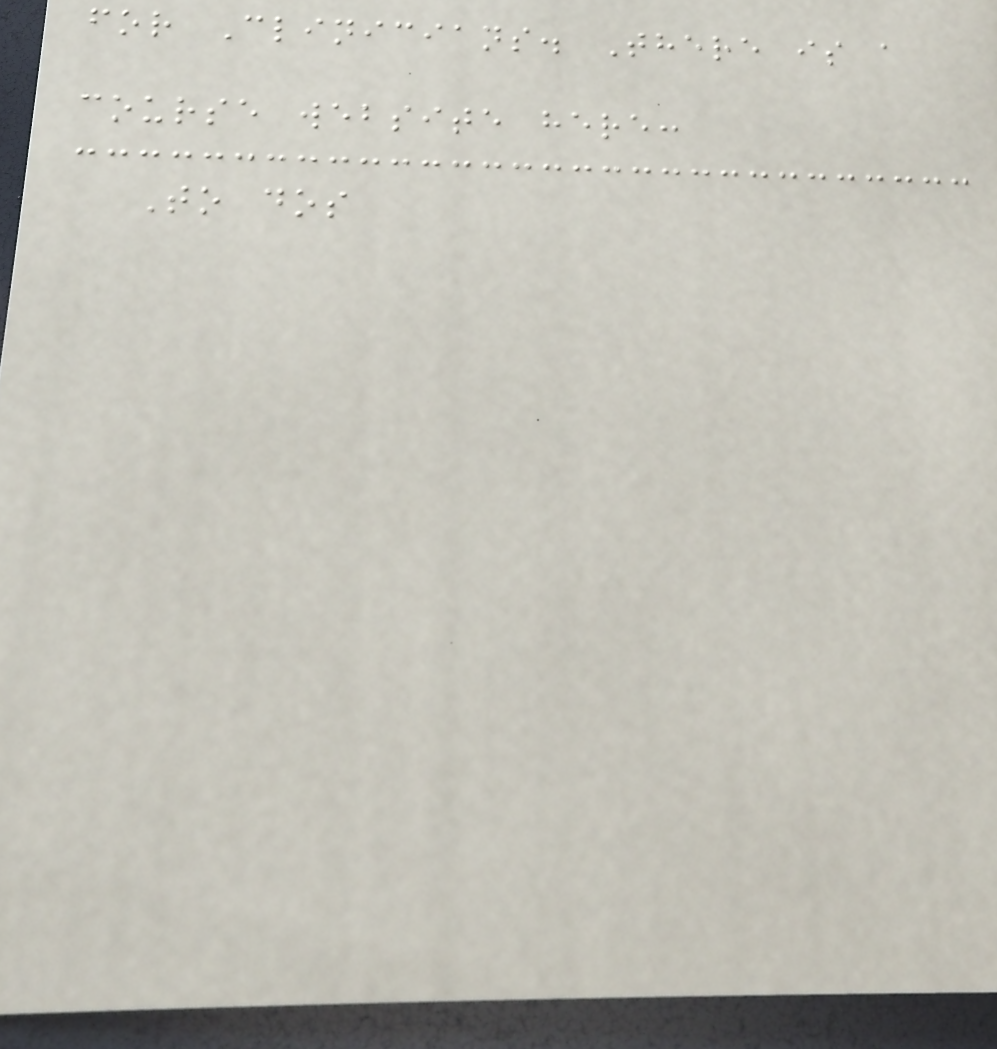for Clinicians. There is a
course website here:
To dos
